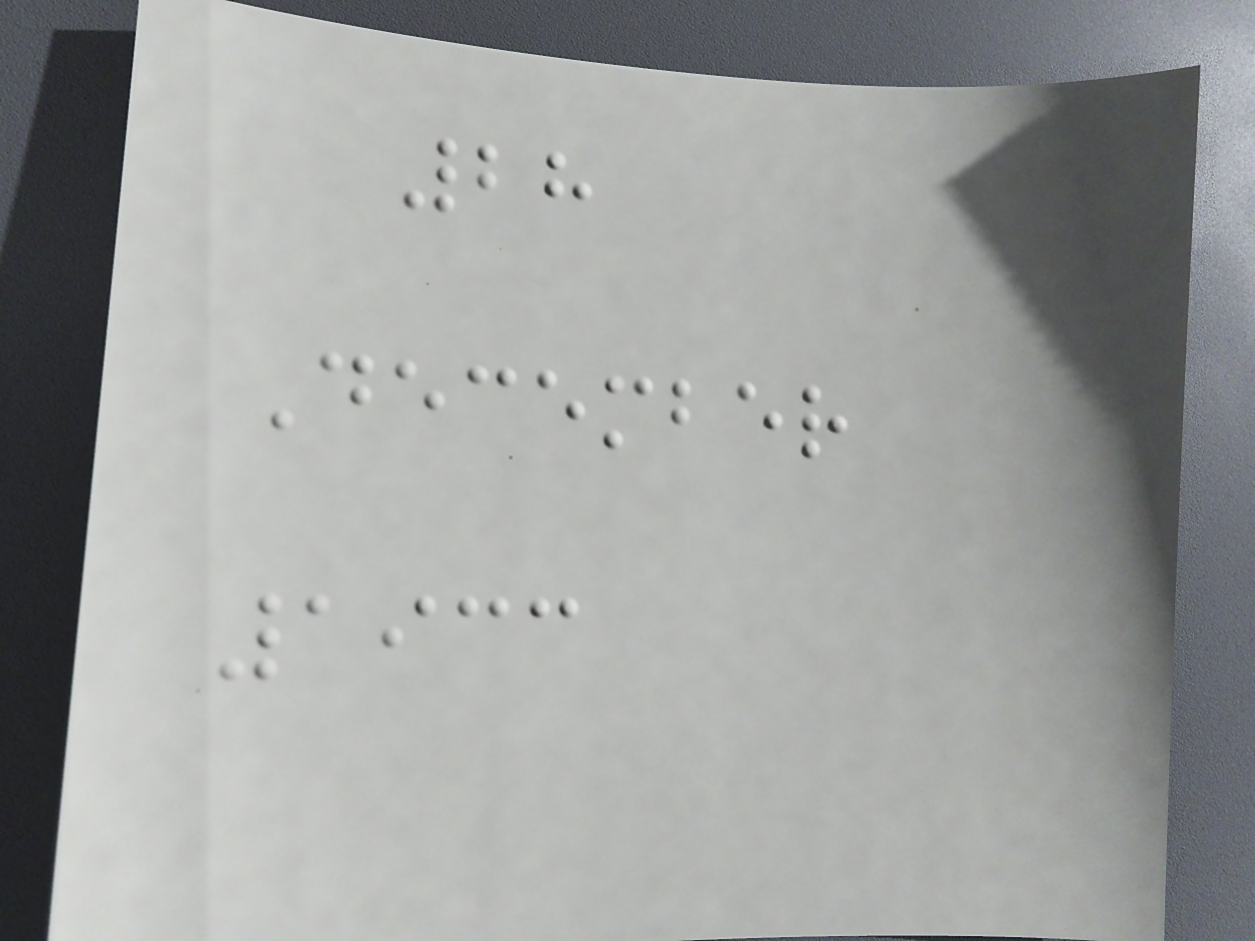28
December
1933
